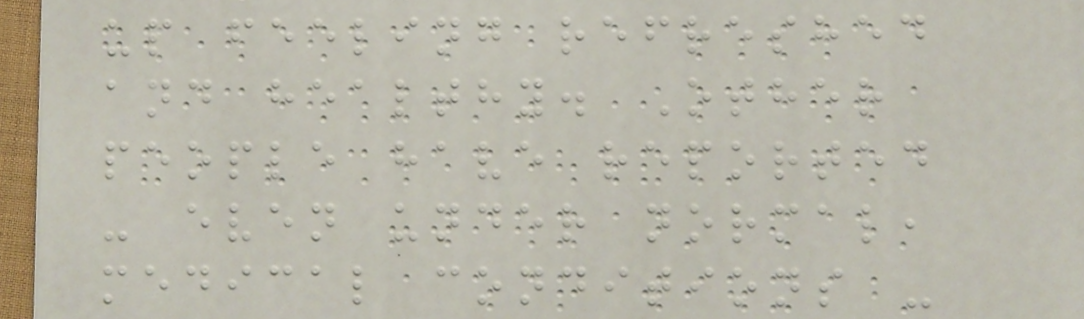up feeling refreshed
and healthy. Other
people have reported
- even under normal,
medical conditions -
